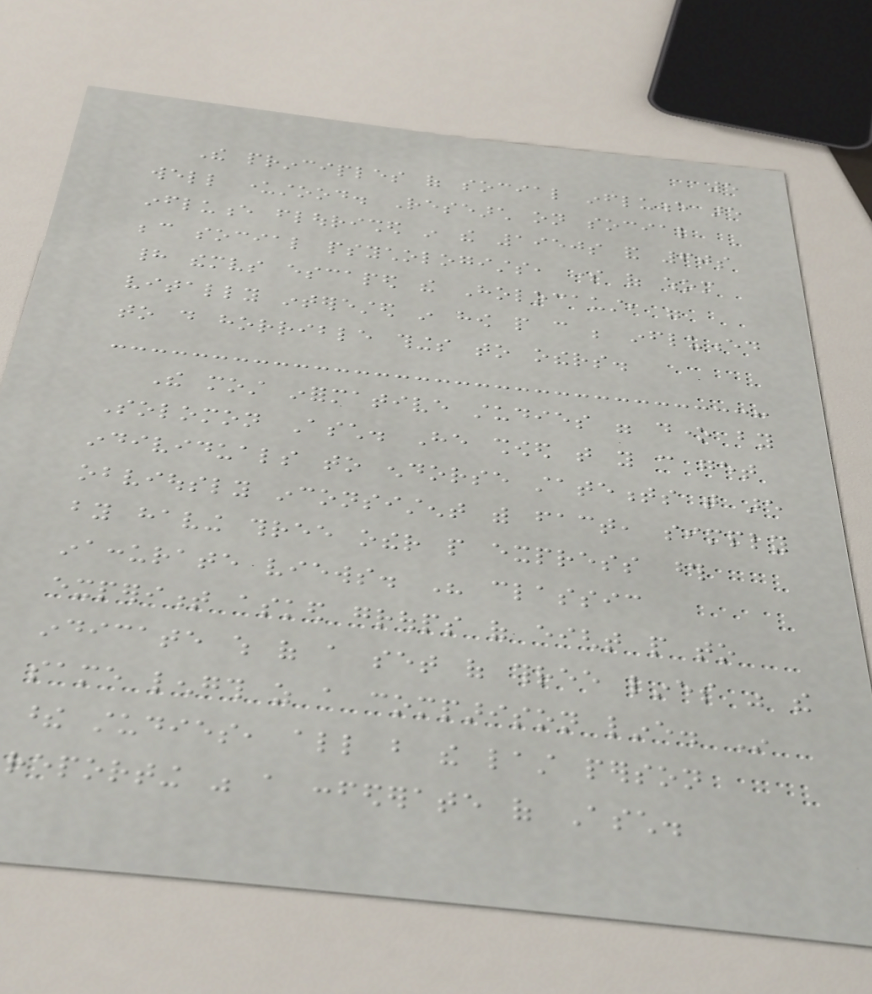5
The principles of social influence are
well understood. Research on social
influence flourished in the 1950s and 60s
because social psychologists, some of whom
had themselves escaped the Holocaust, were
vitally interested in how people can be influenced
to do horrible things to others.
The most informative studies were done by
Solomon Asch. He showed that you can get
individuals to endorse statements that are
obviously inconsistent with fact, simply
by having three other people express those
inaccurate views. His classic
experiment asked groups of eight people to
indicate which of a set of three lines was the
same length as a comparison line. In
these studies, all but the last person
reporting was a confederate of Asch.
